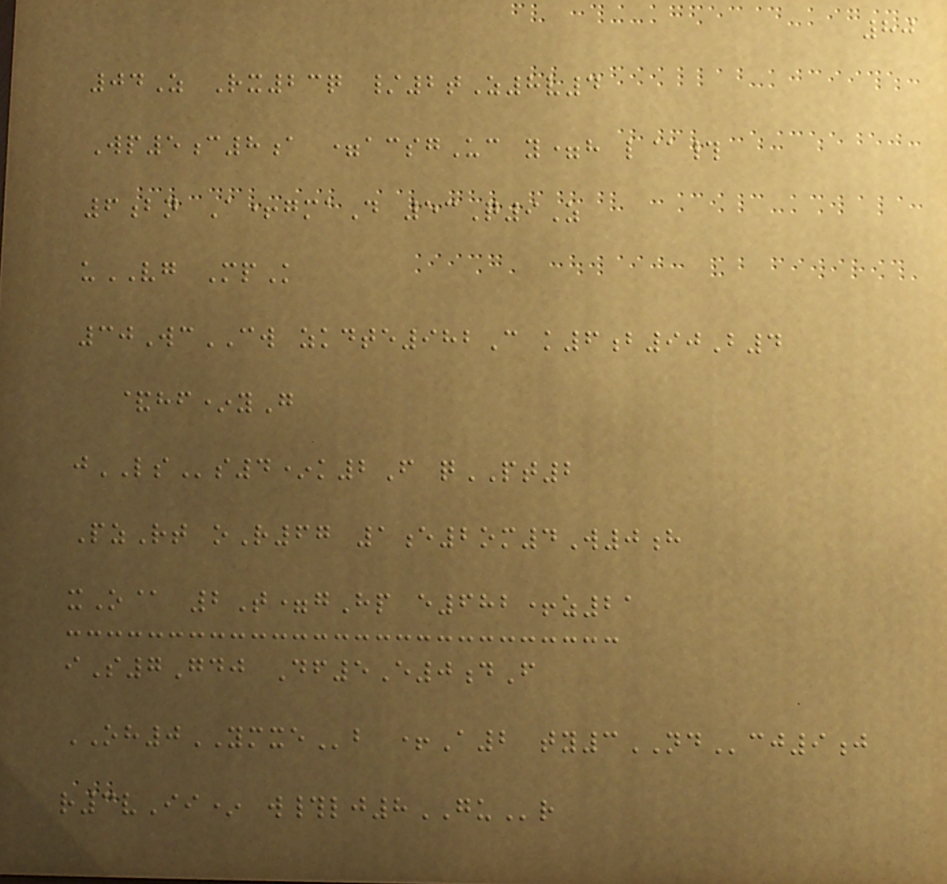80
04Z Rx23q /2tZ8v4
Wp5c8a =acsgUc y=h l@#
6bn A+gmaD 53Q9Z
uVG MpK
30WcCW zkdte982C k6b90B4
&hf*yG
jLSs4*k2F qPT2
PzRt oR67 1e2om4W0h
xO@ 2T=gHp e682+z21
iS7Gdj Df5E0dF
OH0YMXEb +A2 ty3NDcj9j
r3vIi* w#lj8GUr
